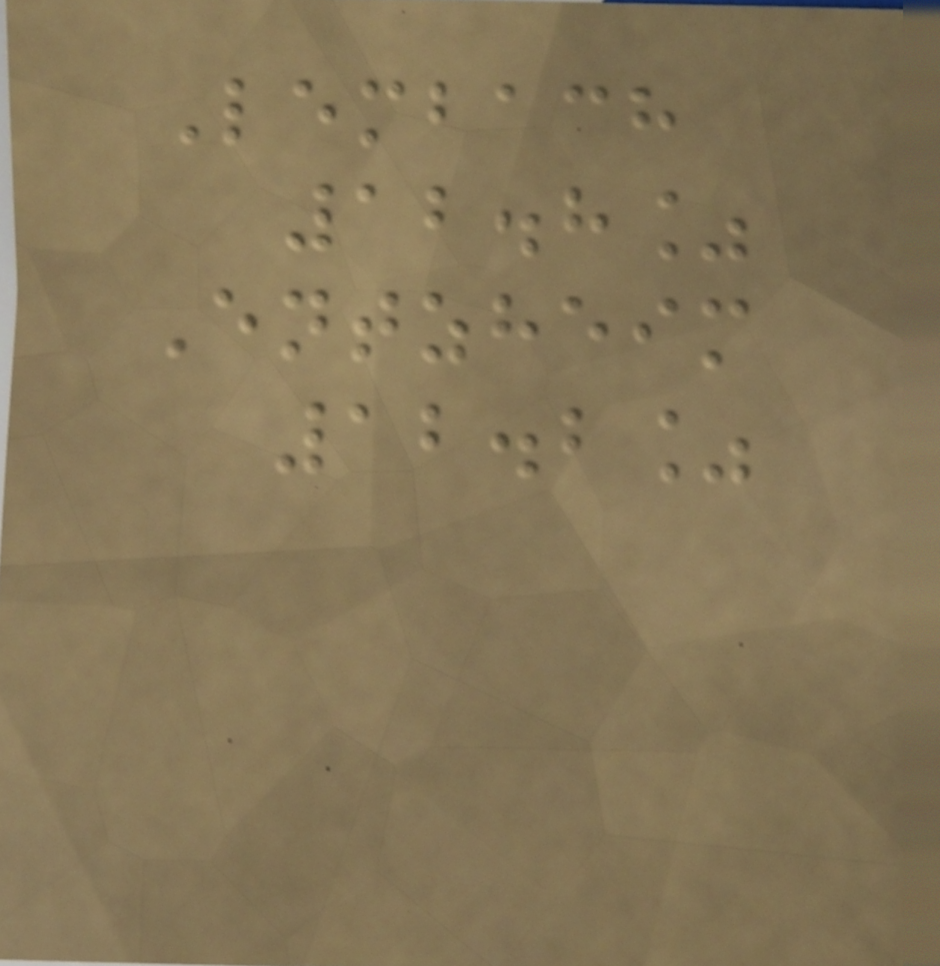Lembach
12.8%
Entzheim
12.2%
